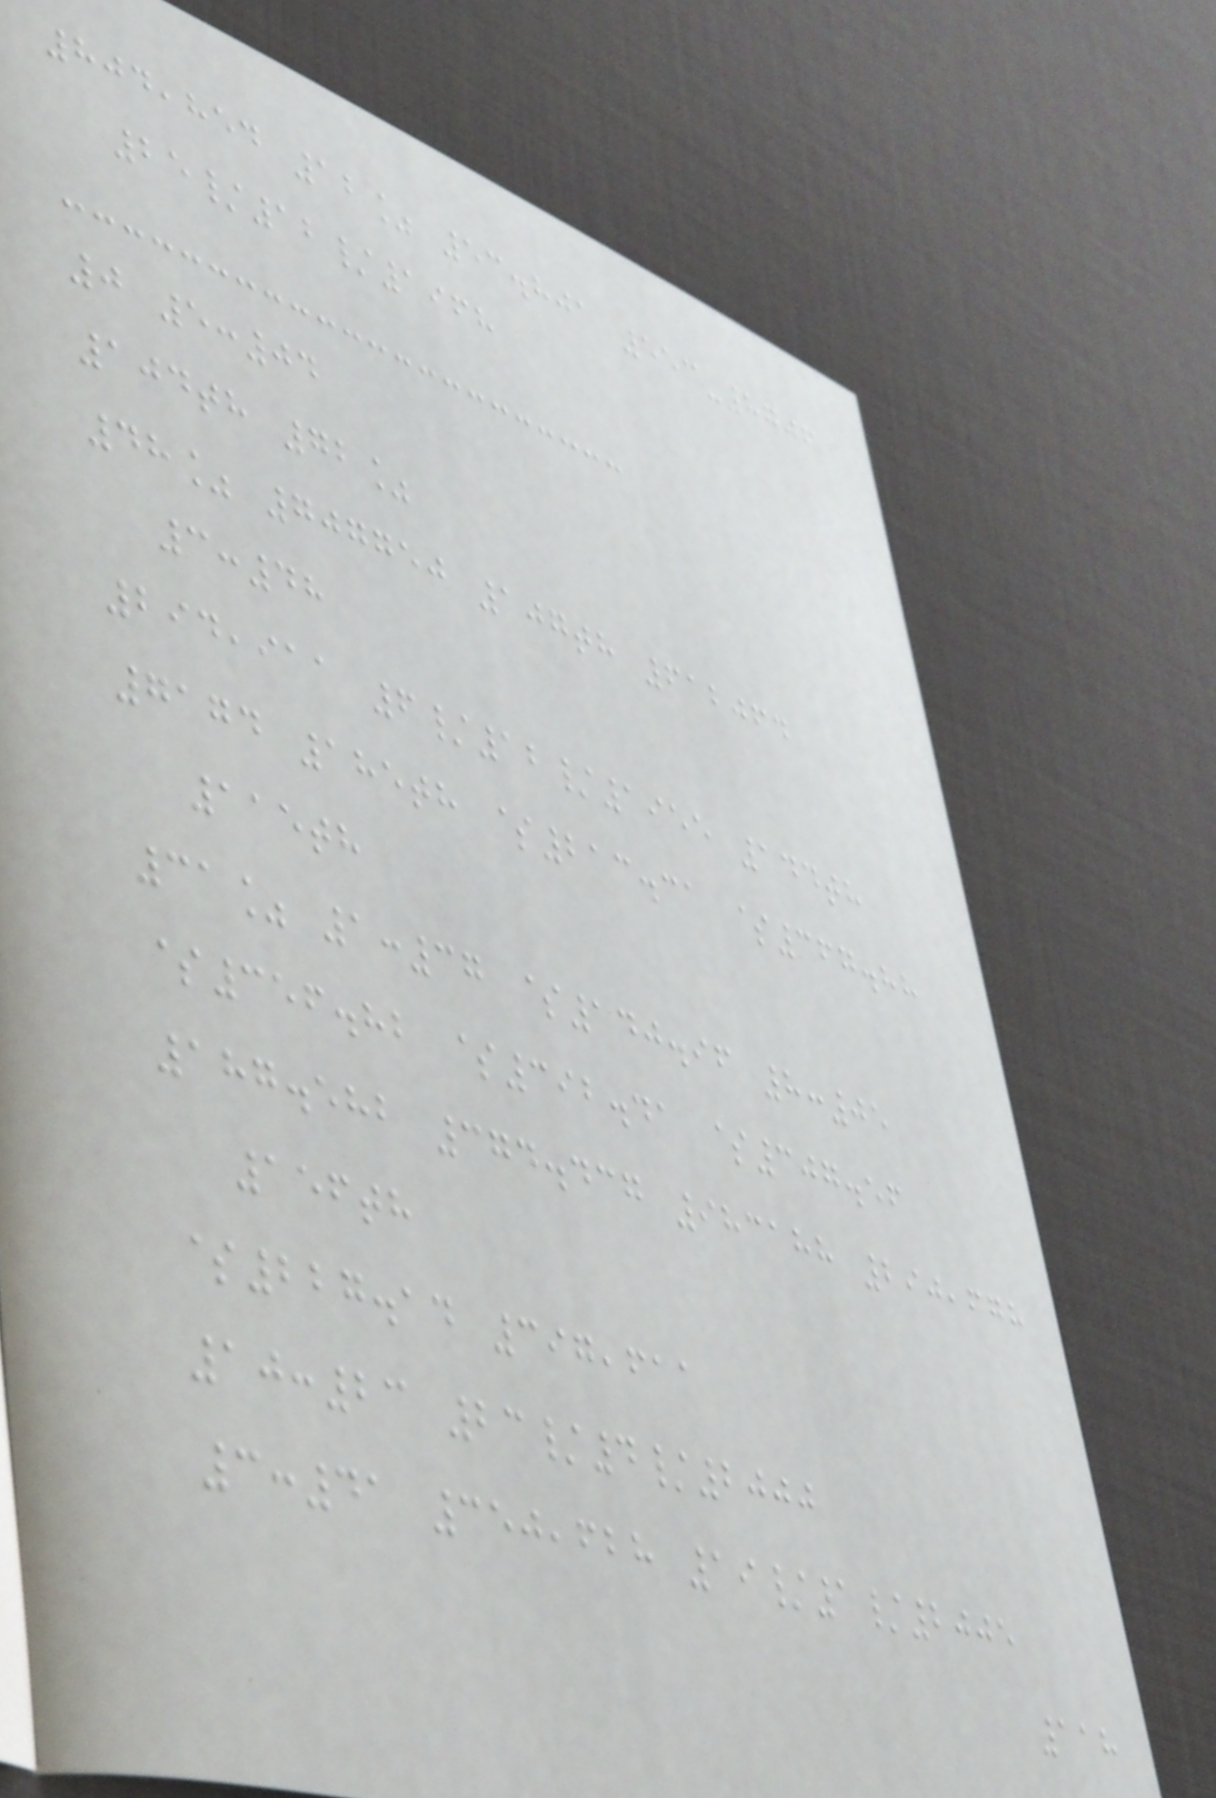804,854 12% 53.801 553-8706
25/12/1968
0 5:04
104th 72%
48% 707750 107th 612064
3:48
294,911 6/12/1955 144th
7174 185th $213.31 $367.88
115th
31% 1:37 $140.96 8:05
$356.82 $392.41 $307.56
187.582 374.437 983188 290,678
156th
$227.14 397,611
10:23 23/4/2000
3:41 350,628 19/1/2005
118
